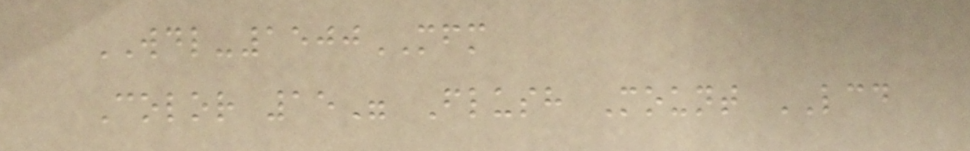WDL-1500MFM
Color 15" Flush Mount LCD
